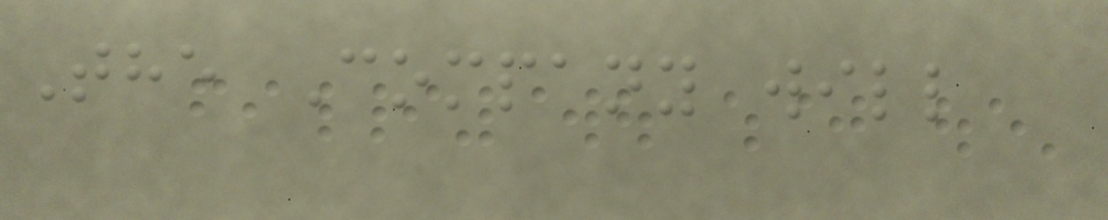The Company will
